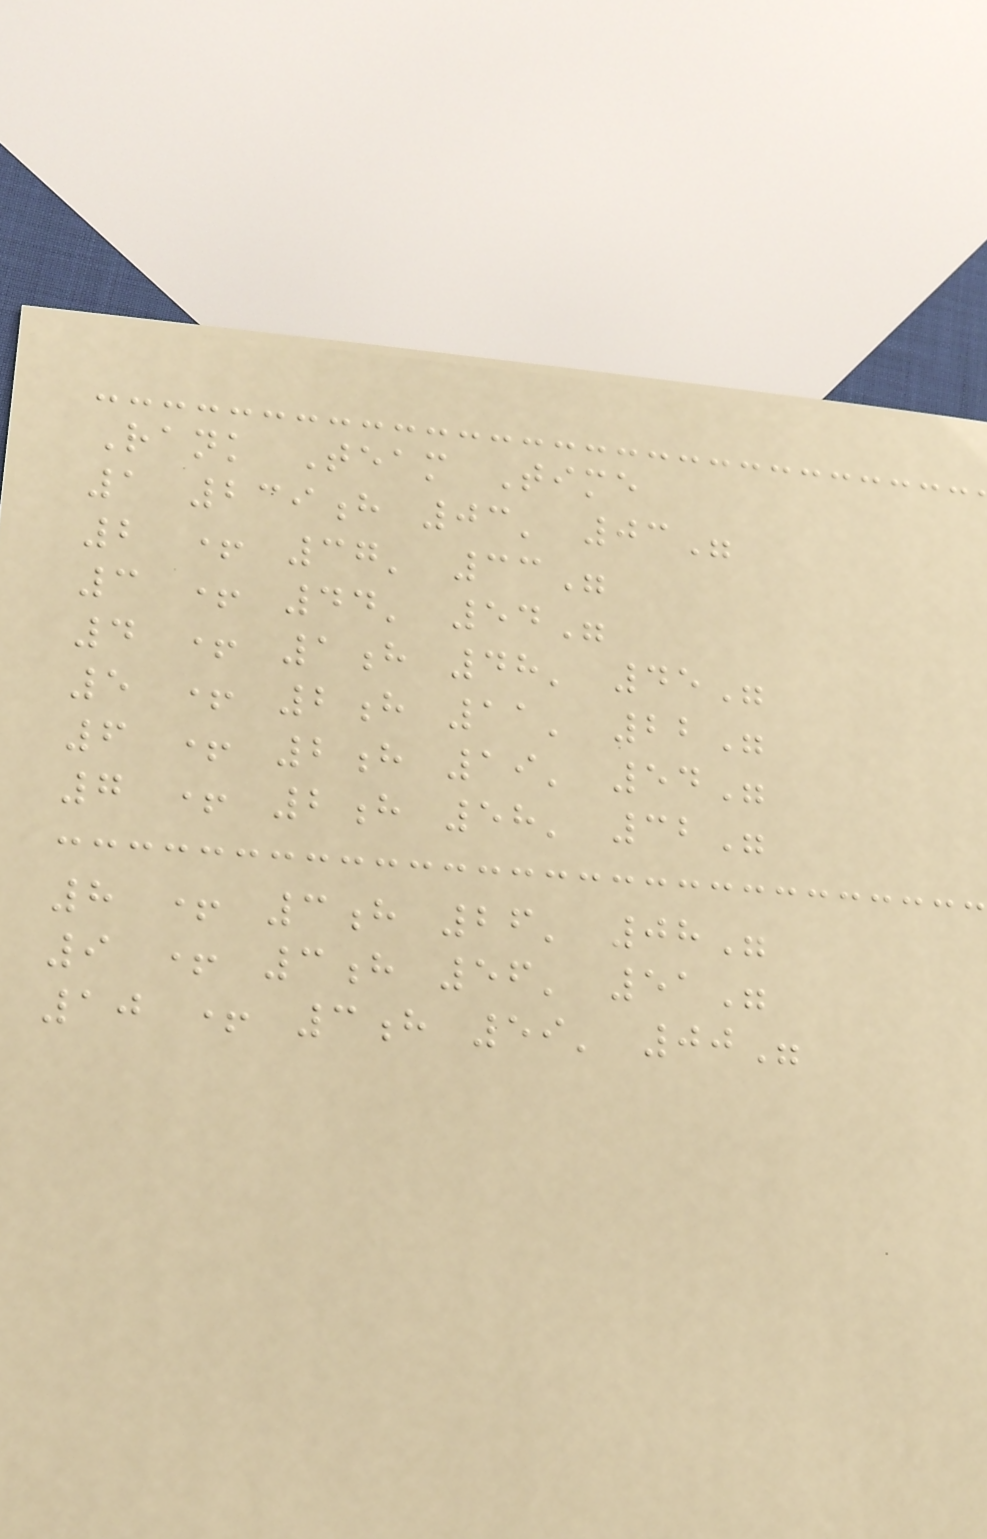Rank Team Time
1 239h 03' 03"
2 + 37' 33"
3 + 44' 54"
4 + 1h 48' 45"
5 + 2h 11' 22"
6 + 2h 19' 54"
7 + 2h 58' 32"
8 + 3h 26' 08"
9 + 3h 56' 51"
10 + 3h 59' 00"
